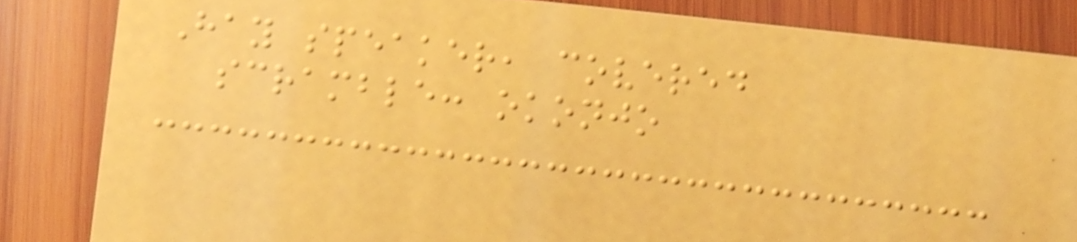Hay speaker, covered
scramble: okonjo
